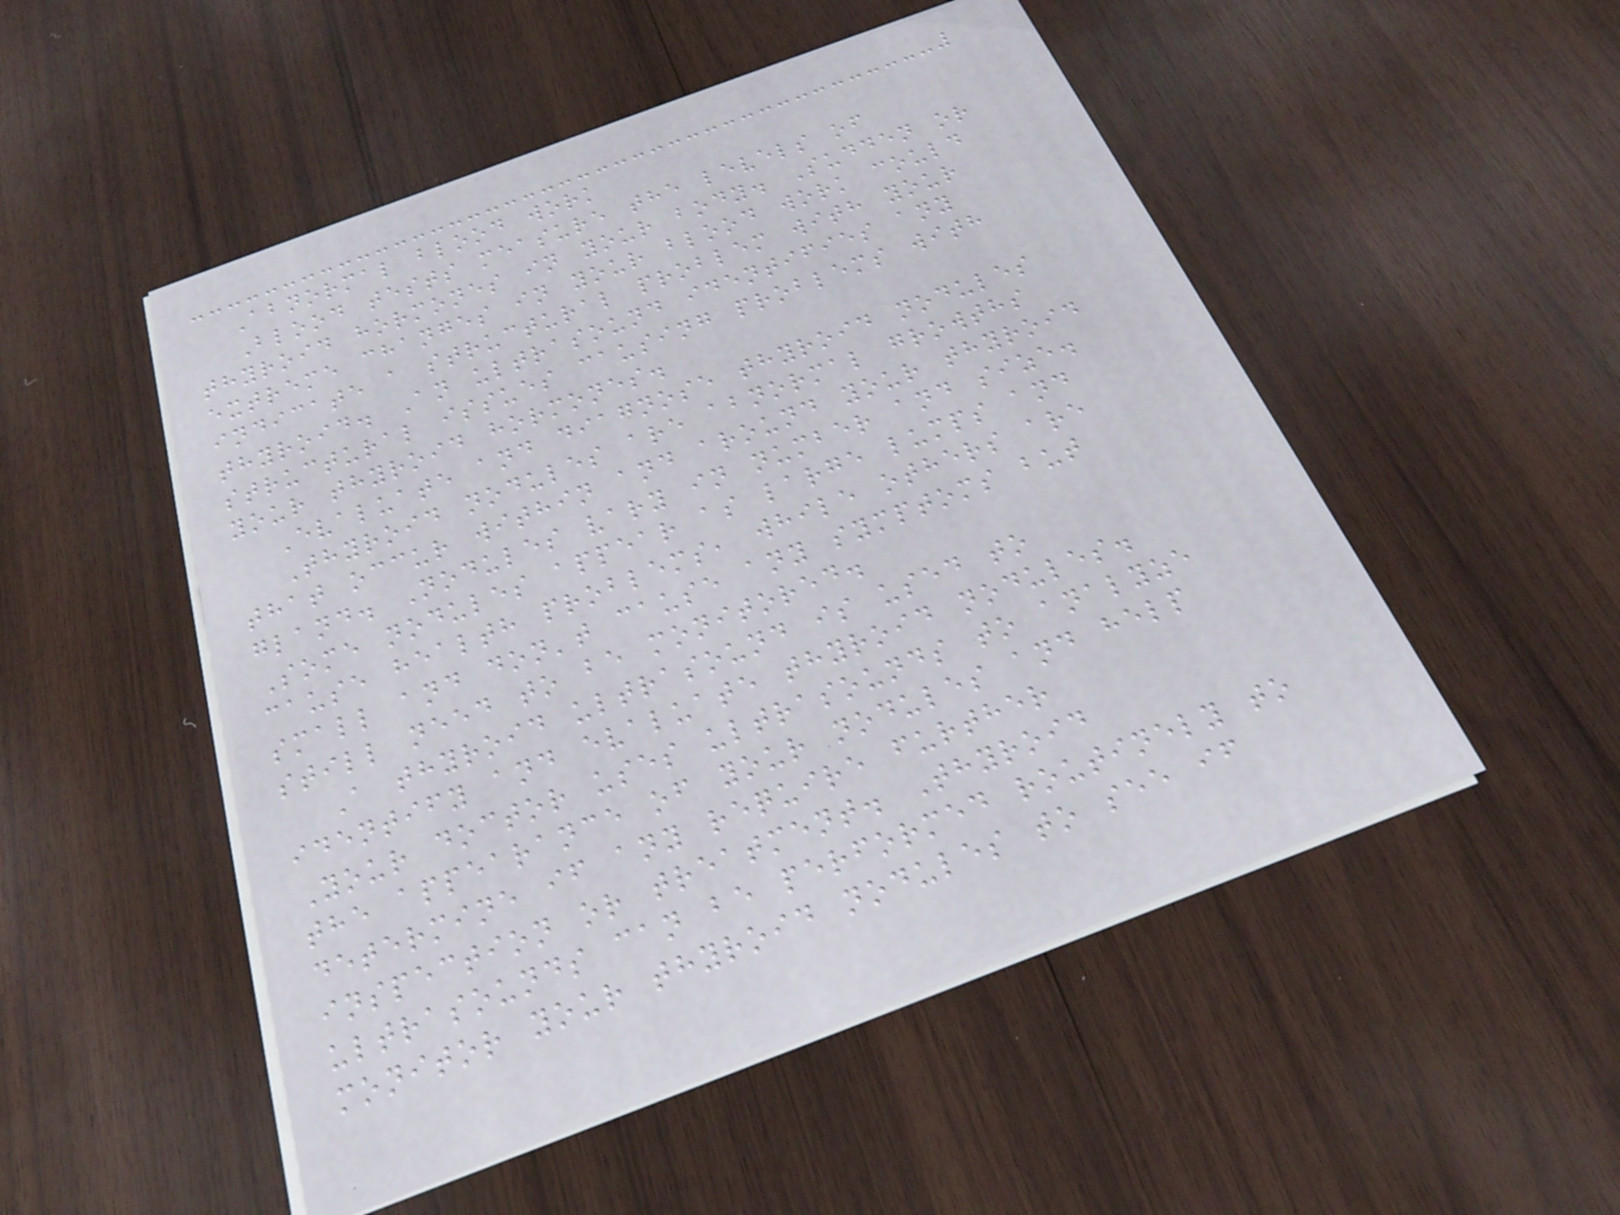Abnormal blood work
Blood tests measure the levels of
thyroid hormones in your body. Sudden or
extreme changes in your blood work could
indicate a structural problem with your
thyroid. An ultrasound identifies any
structural issues causing problems with
your thyroid hormones.
Evaluate and diagnose thyroid nodules
Thyroid nodules are abnormal growths
that occur within and around your thyroid
gland. Nodules vary in number and size.
Some nodules appear as large lumps and
cause health problems, while others are
small and don't cause any symptoms but
still need to be monitored.
A thyroid ultrasound is used to
identify and evaluate thyroid nodules.
Your doctor uses ultrasounds to analyze
the appearance of your nodules and help
determine if any require further
inspection or treatment. Thyroid
ultrasounds can be performed routinely to
monitor your thyroid nodules to see if
